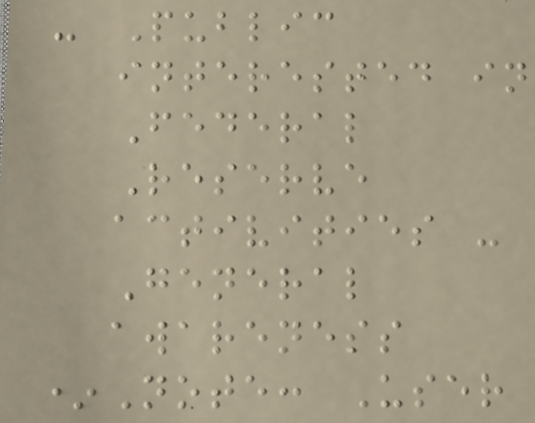- Public
interested in
Federal
Reserve
activities -
General
awareness
*Note: User
